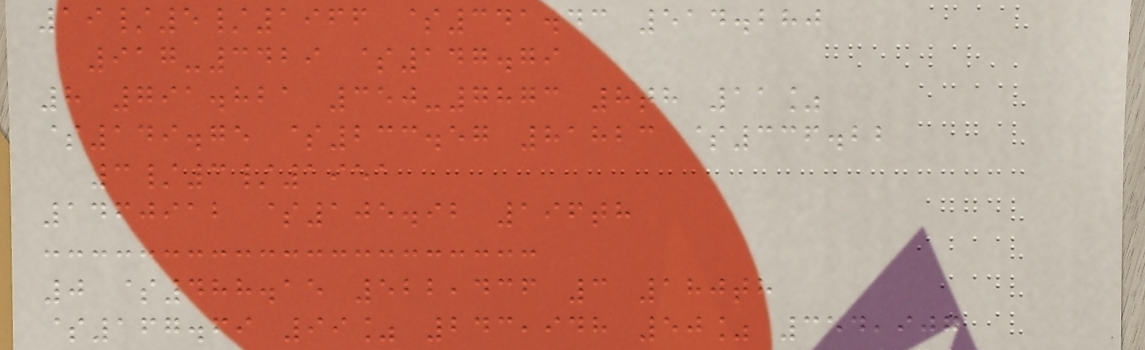19/5/1966 $341.43 514.280
917-3429 $147.79
8 791.821 350-7873 8th 11%
$149.75 $233.57 81823 $336.22
3/3/1951
1460912 $105.92 196th
0 $488.15 522,436 3 180th
$167.69 99% 243,948 50% 354,907
